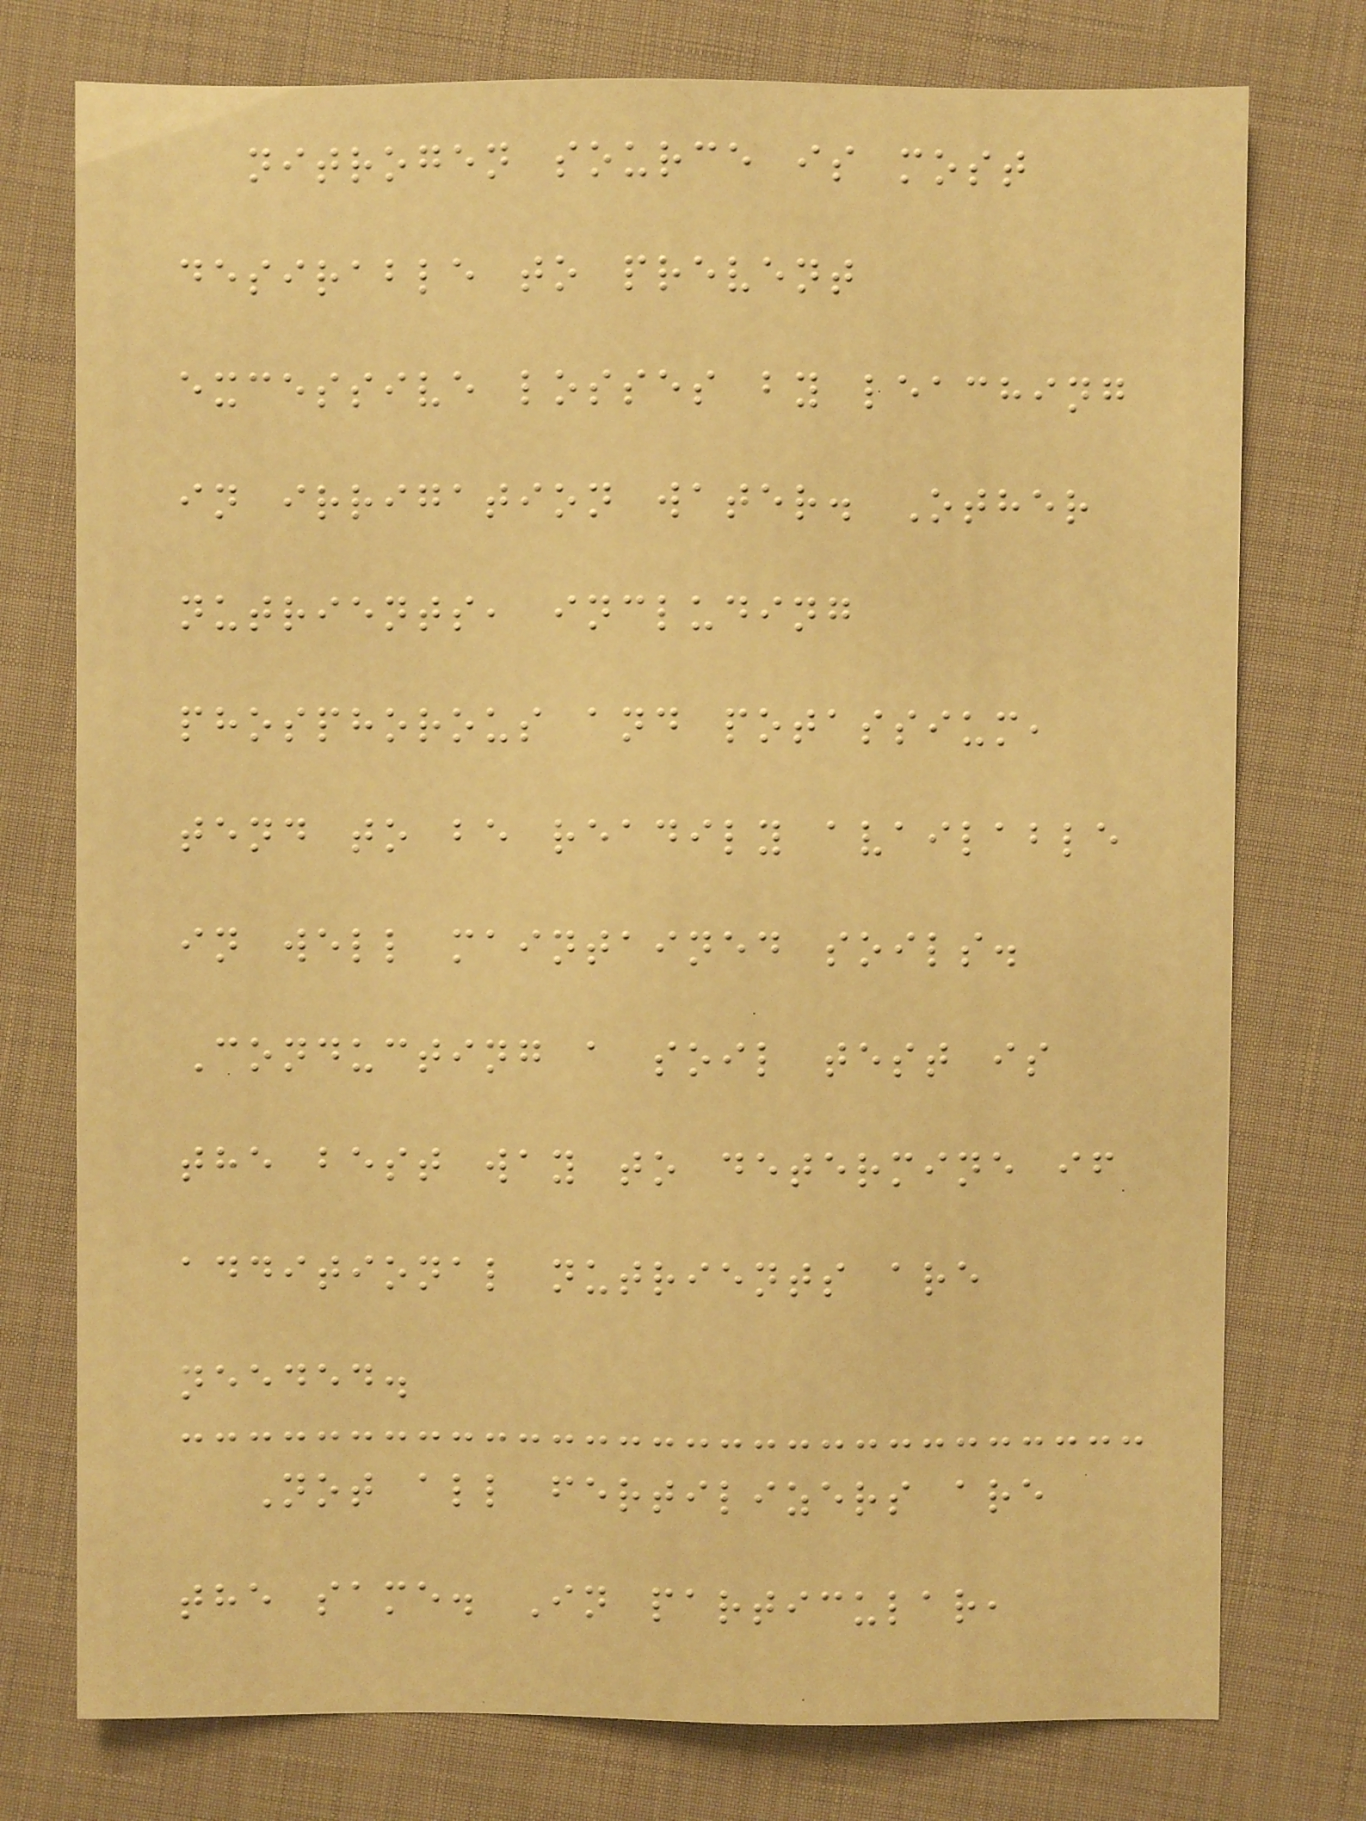nitrogen source is most
desirable to prevent
excessive losses by leaching
in irrigation water. Other
nutrients, including
phosphorous and potassium,
tend to be readily available
in well maintained soils.
Conducting a soil test is
the best way to determine if
additional nutrients are
needed.
Not all fertilizers are
the same. In particular,
